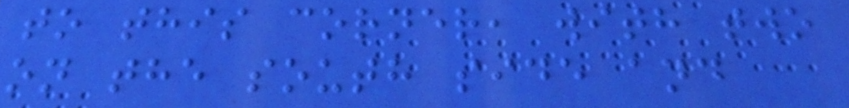to this corner, with two
on the south side and
